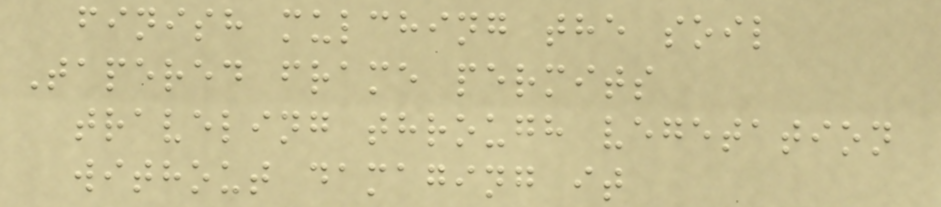finish mulching the soil
Tapered frame permits
traveling through vegetation
without damaging it
